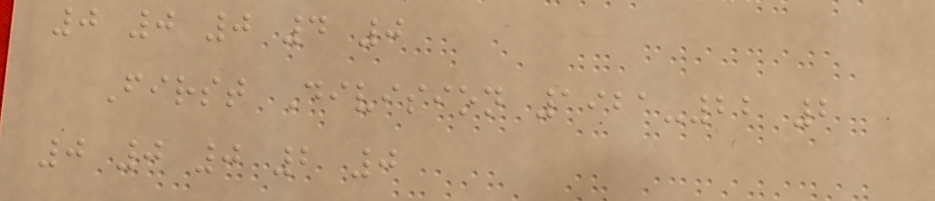0 0 0 4 0
First Division 1921-22 2
0 0 0 2 0
